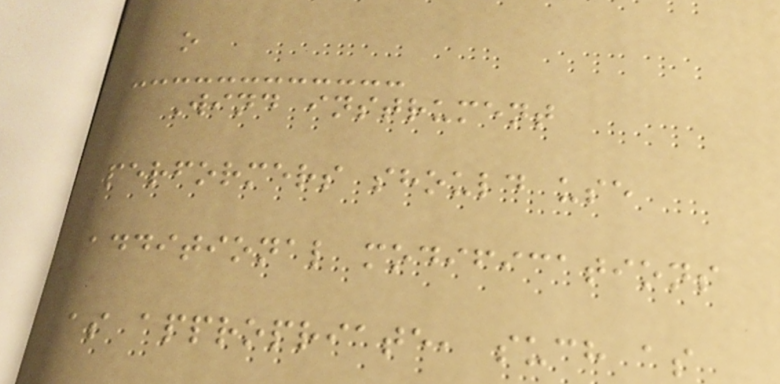o
Wind instrument
performers should use
additional modifications
as appropriate, such as
